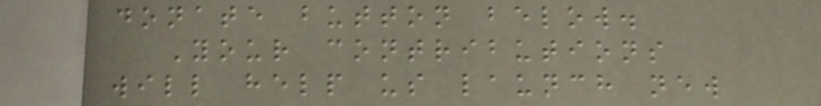donate button below.
Your contributions
will help us launch new
